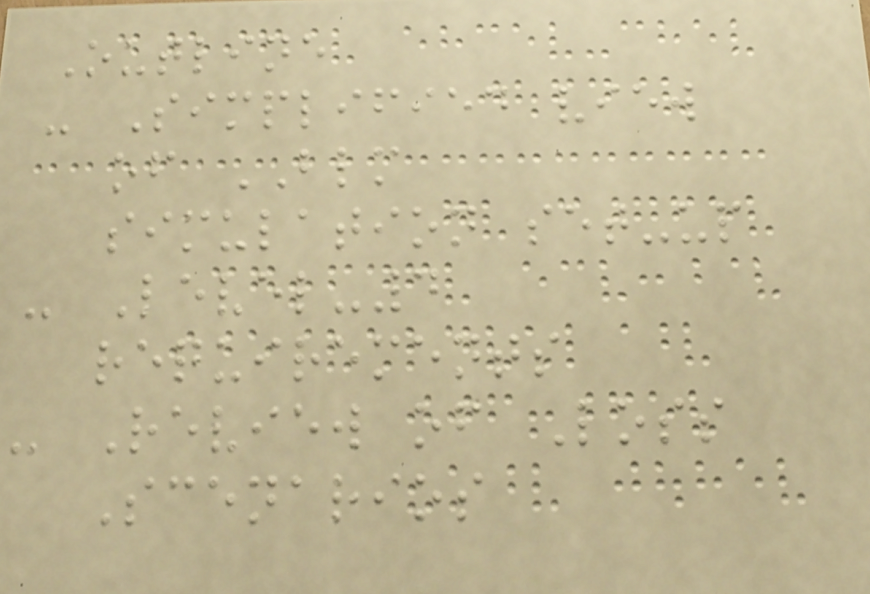Outline
- Simplified view
of BLM
simulation set-up
- Level-4
requirements
- Review of Loss
Scenarios
